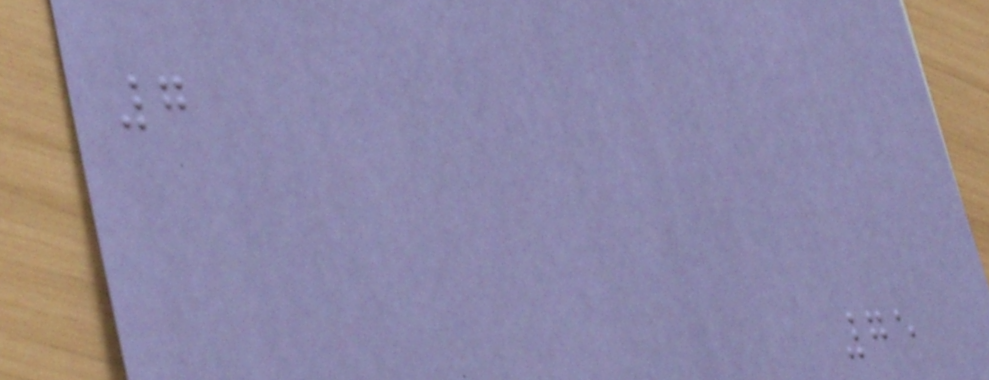7
75
